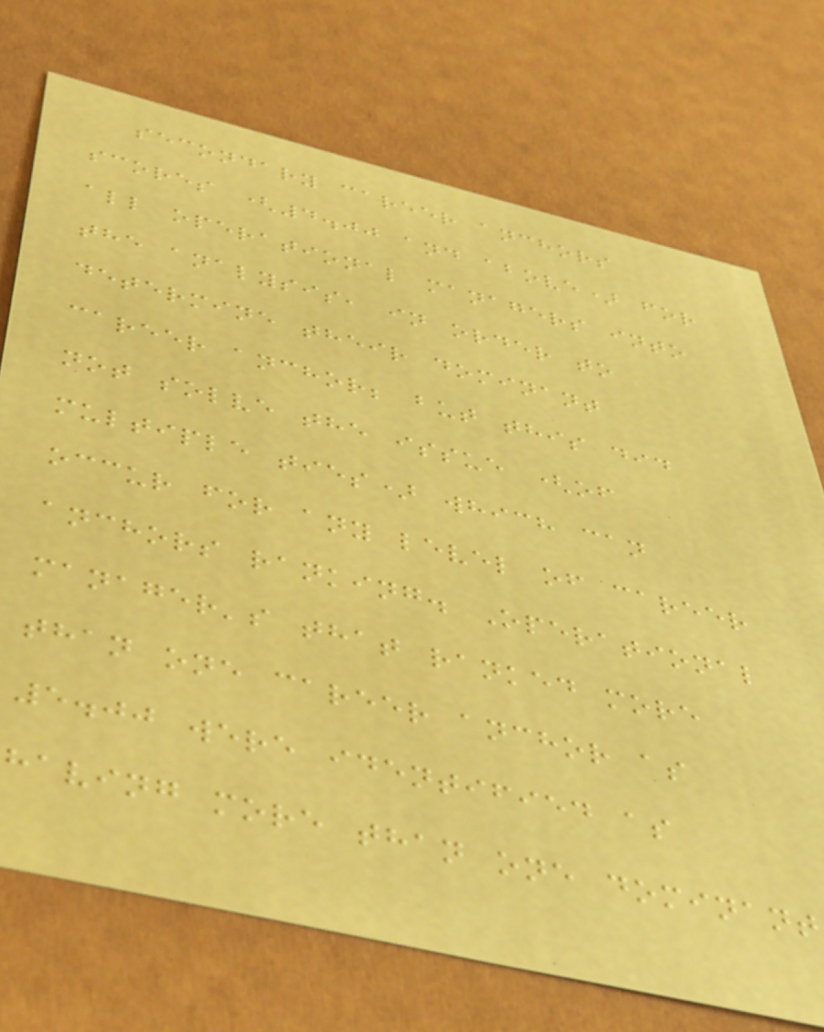secondary career anchors
scores (4.00 and above) for
all operational managers into
the analysis, in order to
determine their dominant
career anchor; but this did
not solve the issue (of
multiple ties) which can
occur for any level of career
anchors ranking. Operational
manager's that ranked more
than one career anchor as
5.00 were identified as
having more than one dominant
